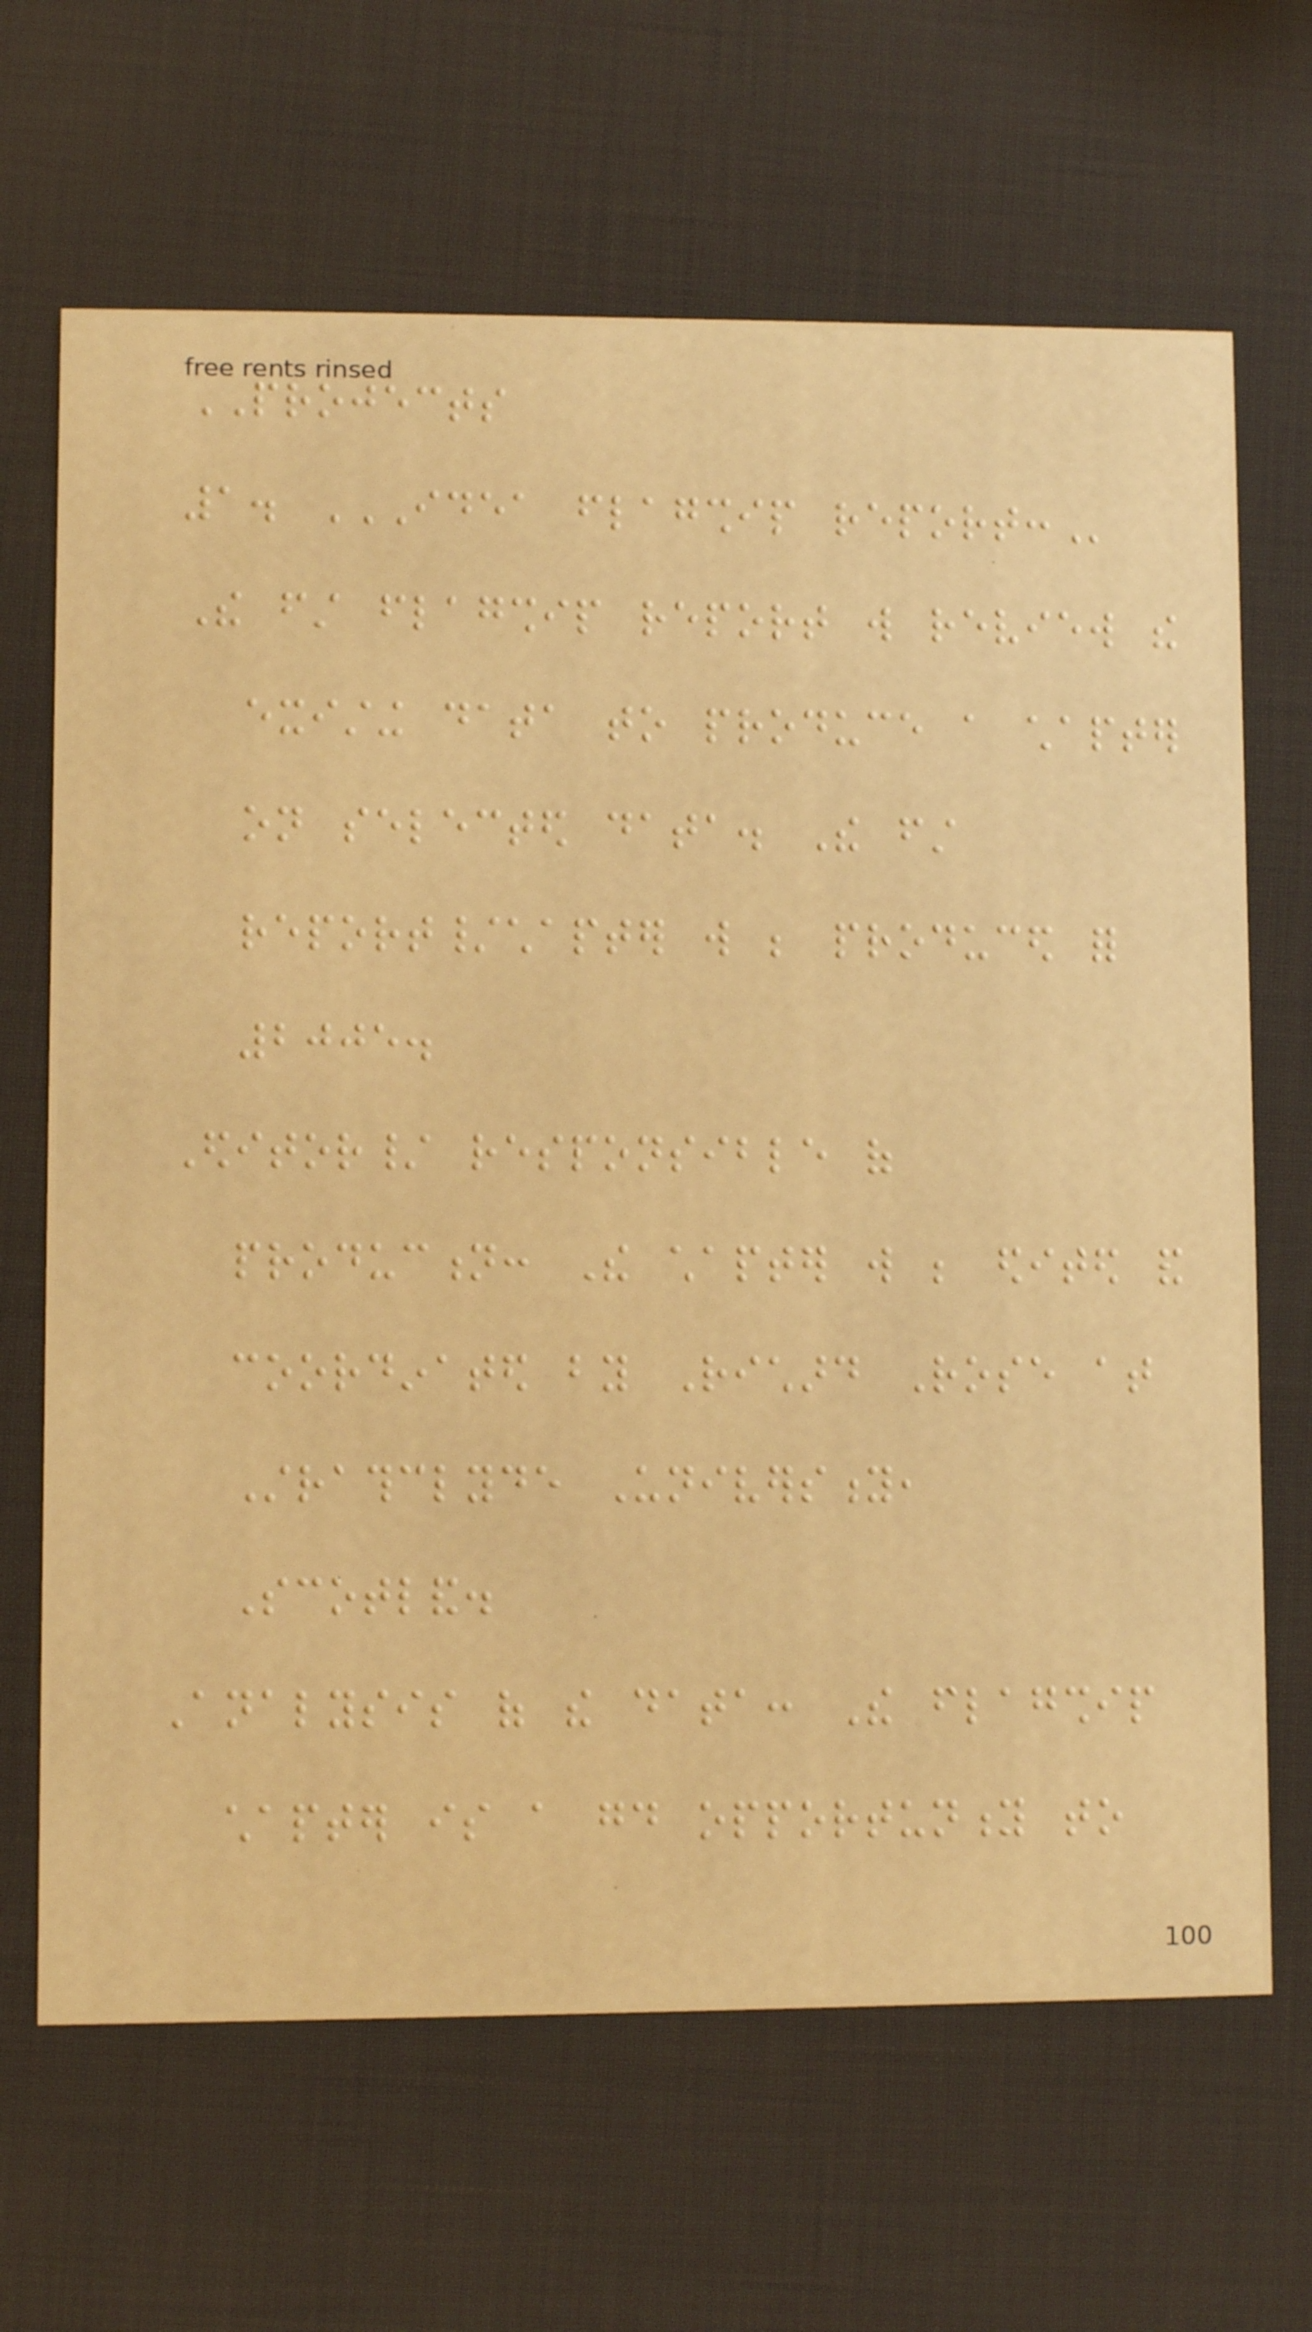PROJECTS
1. IDEA FLAGSHIP REPORT:
The first flagship report will review the
existing data to produce a chapter
on selected data. The first
report/chapter will be produced for
2005.
Editor/ responsible of
production: The chapter will be edited and
coordinated by Richard Rose at
Strathclyde University,
Scotland.
Analysis of the data: The flagship
chapter is a good opportunity to
